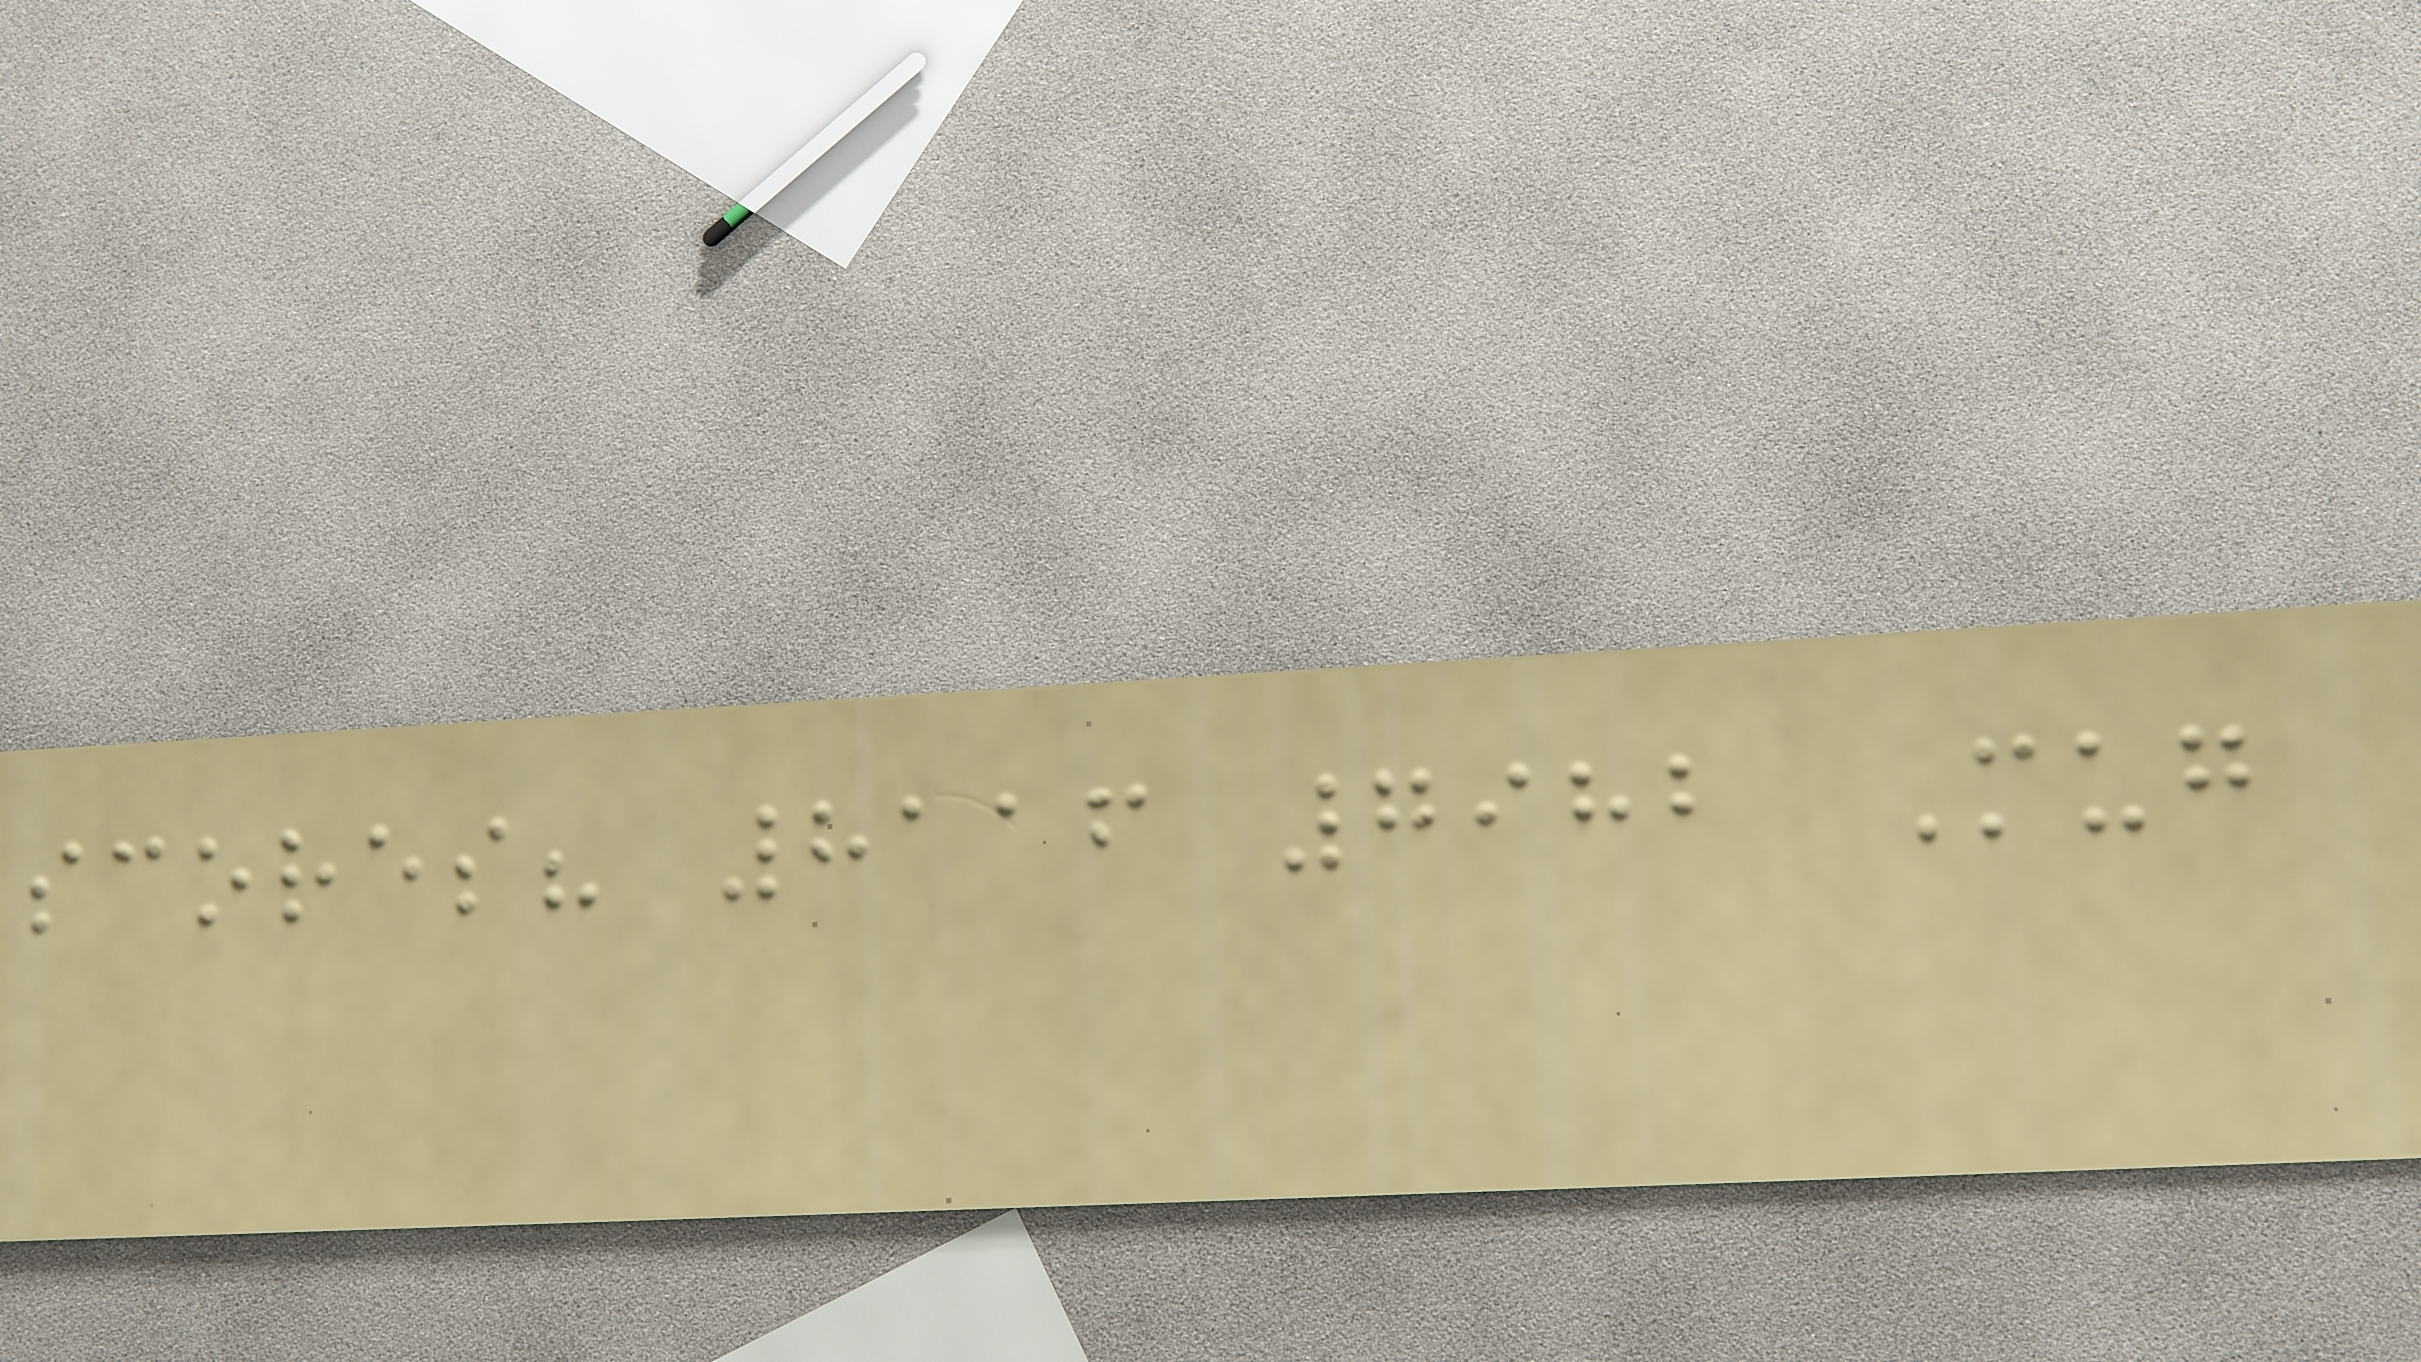scores? 8116 7982 Mug
